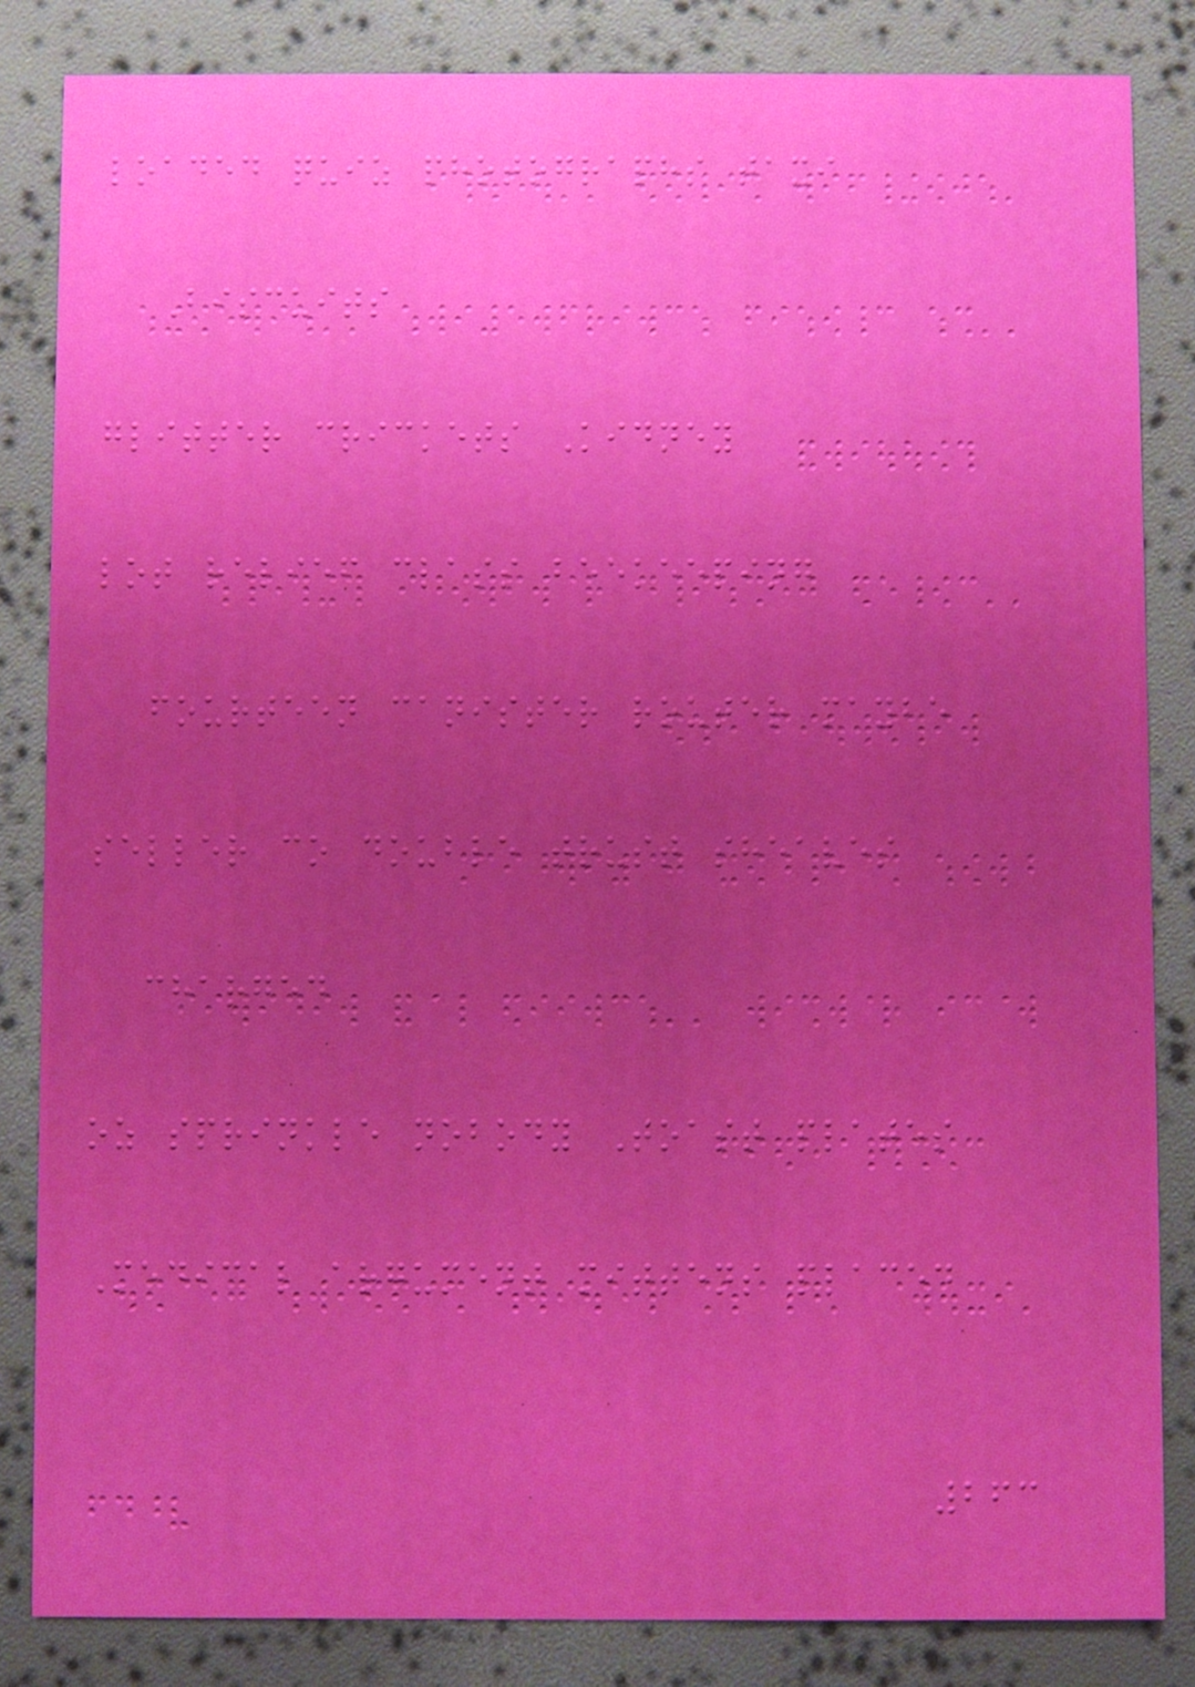loaded quiz photographs taxi
Biscuits
glitter crickets Kidney
lot relief class beekeeping
fourteen canister router maybe
seller co double trust sheaves
charged
oz sprinkle nobody Toast plates
Medical argument mittens placed
263
